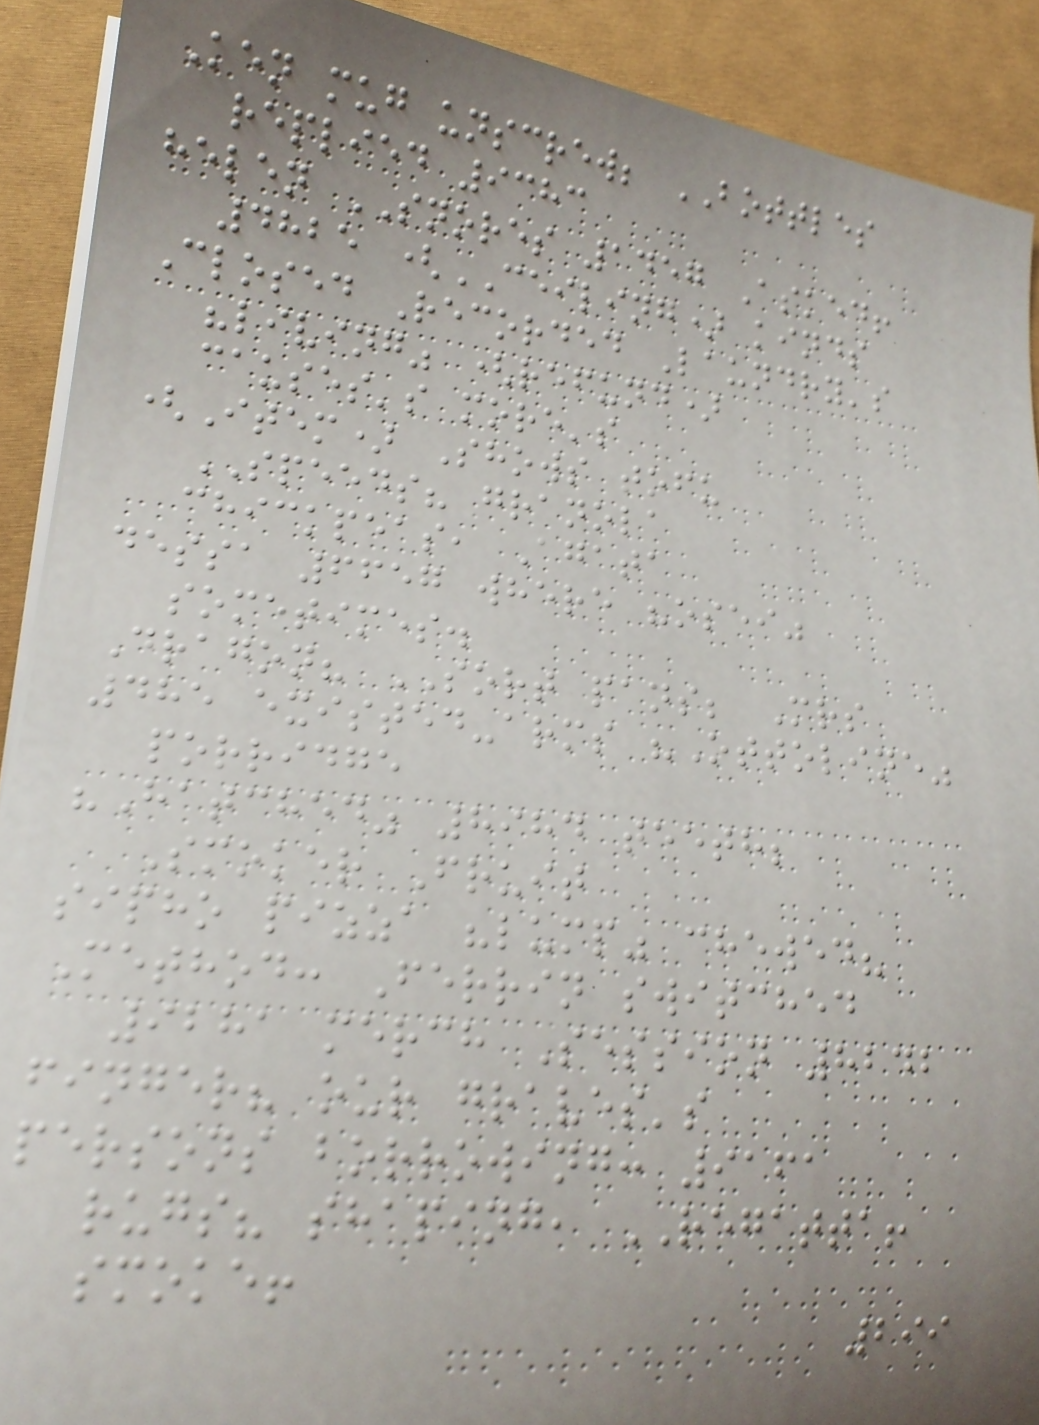Ken mug unscrew; BOTTLES
replied 9383
helen SNORES 1457 Asked!
4825 (CEILING) kinds
Closed Recorded Laundry's
"living" (refund)
causes's more's
(Item) Shows tofu
SPEEDS? granola
chickpeas, Agata
dessa 6657 where "osei"
sometimes.
Dragon? SORT pans; Mrs
485 existed-arms "Ottoline"
porridge
"Hatched" 8984 teeth;
Smoker Fruit
sipho pizza "lump" chewed?
Method: Ferrin switched
9281 merch Session 8242
finger? our graves's
persons borrowing: 9161
rugs? shaping, REGATTA!
smoke!
299
